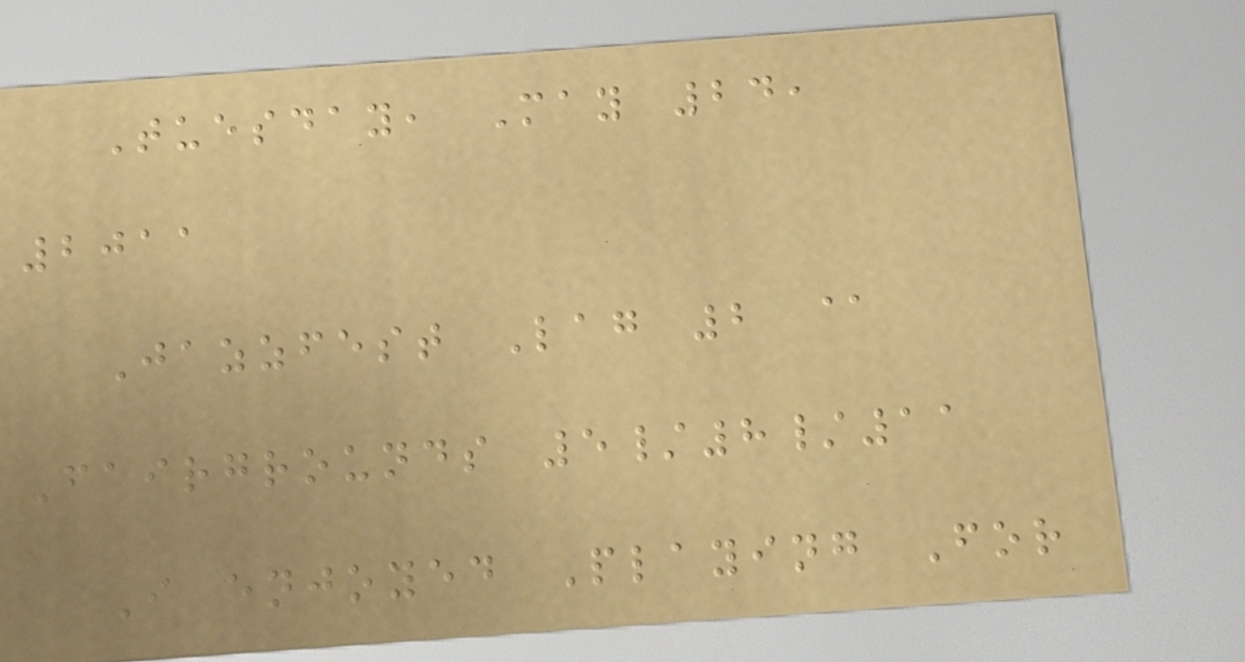Tuesday, May 24,
2011
Jazzfest Lag 2 @
Fairgrounds 5/8/11
I enjoyed Playing For
